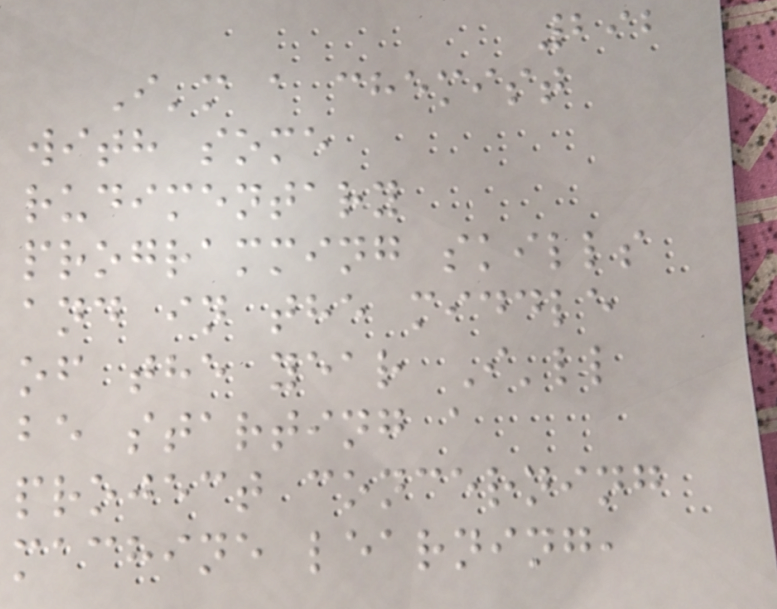292
I'm a chemist
with some
rudimentary
programming skills
and in the middle
of the year I'll
be starting a
project concerning
machine learning,
